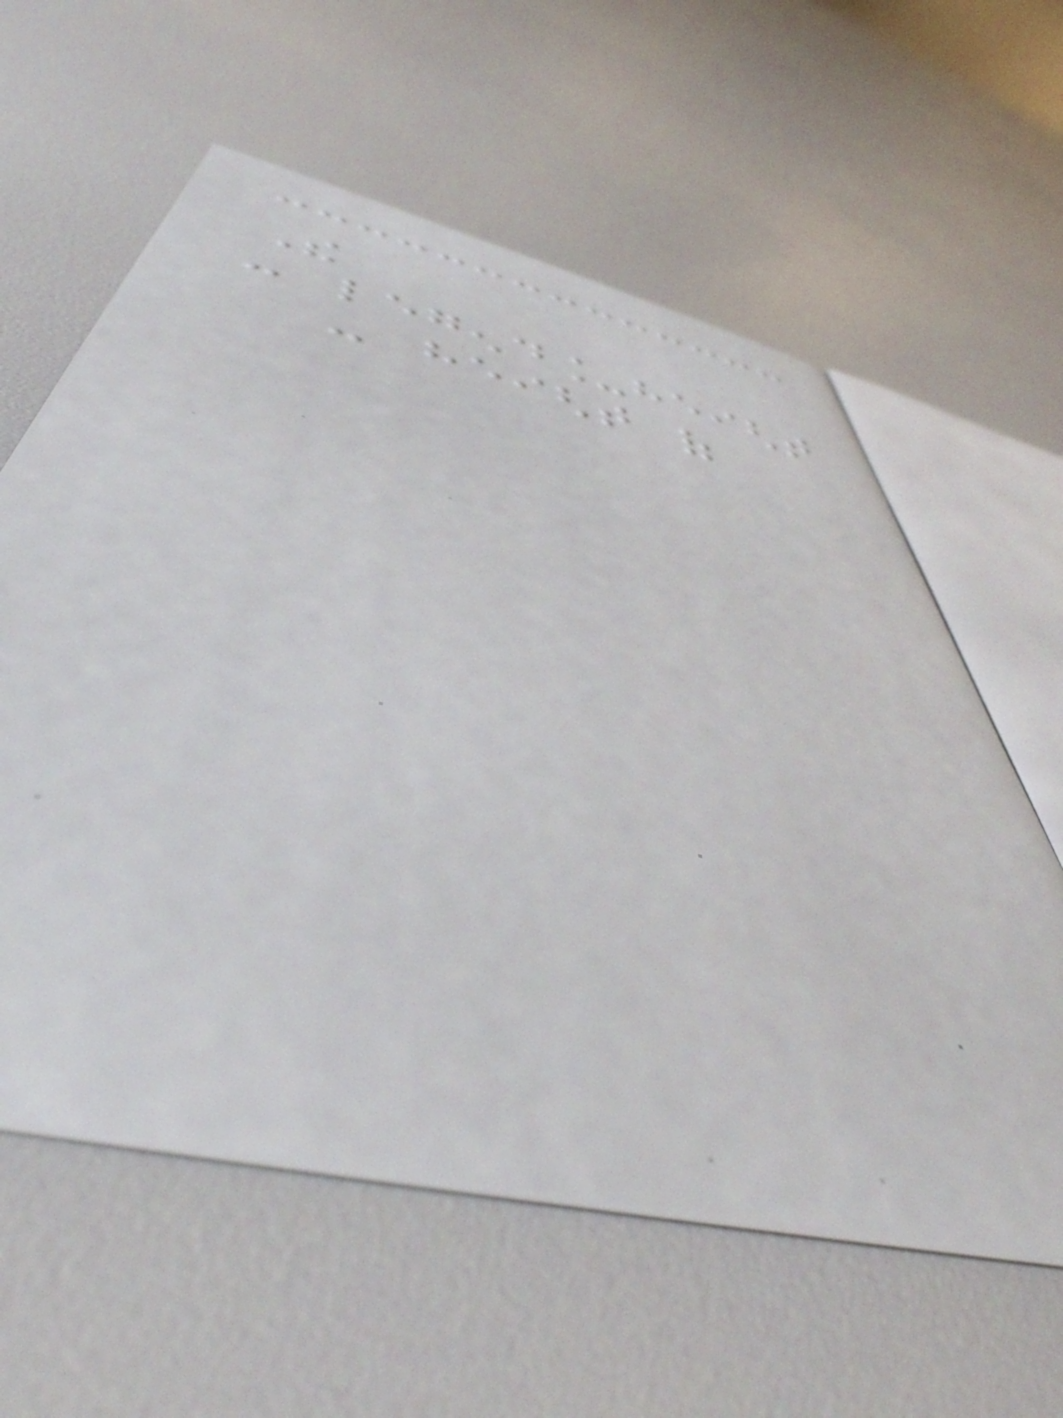The
- legend_height
- height of
